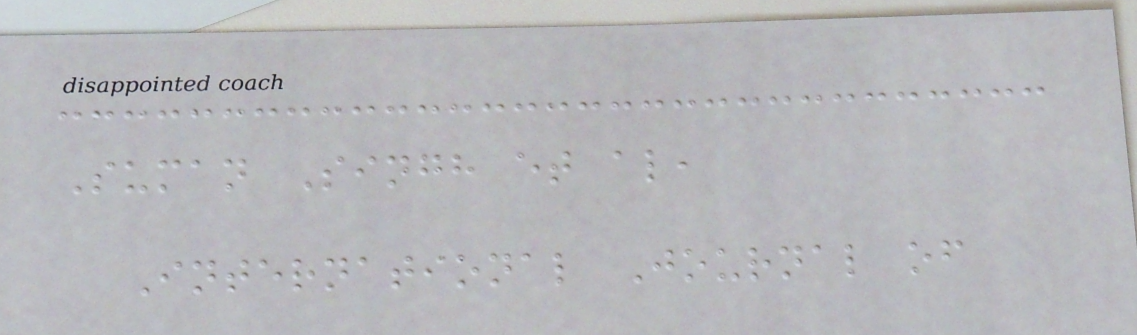Suman Singh et al,
International Journal of
